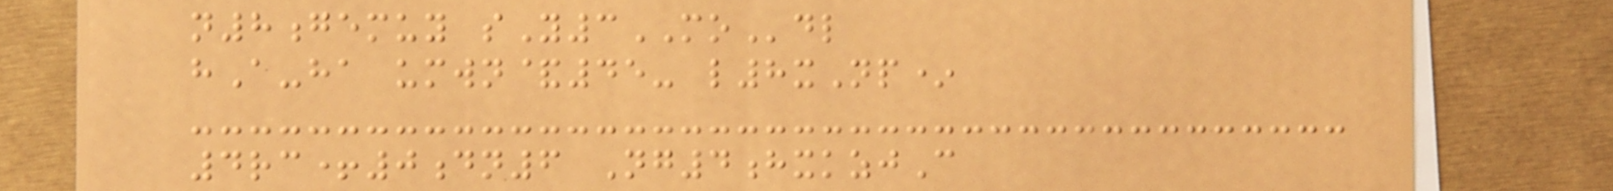n8gemuy sY3MOdl
hA-ha umwn&45- l8xNp*
4rc+0dn6 Ng4hxkzjC
